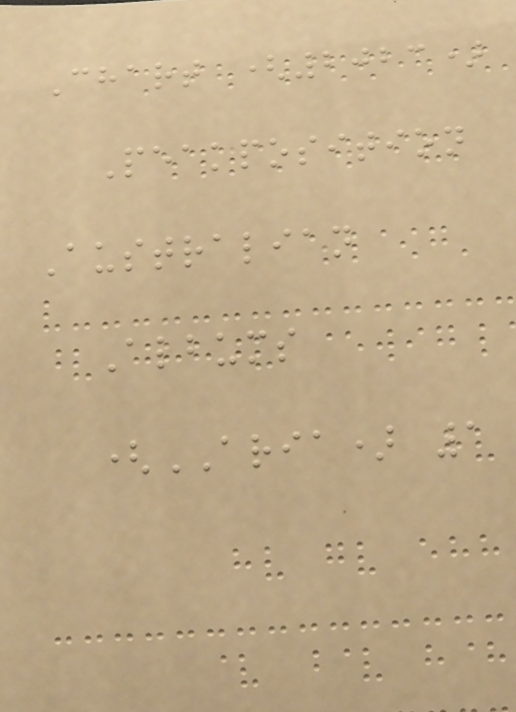Chart (2023)
Peakposition
Australian
Albums
(ARIA) 1
